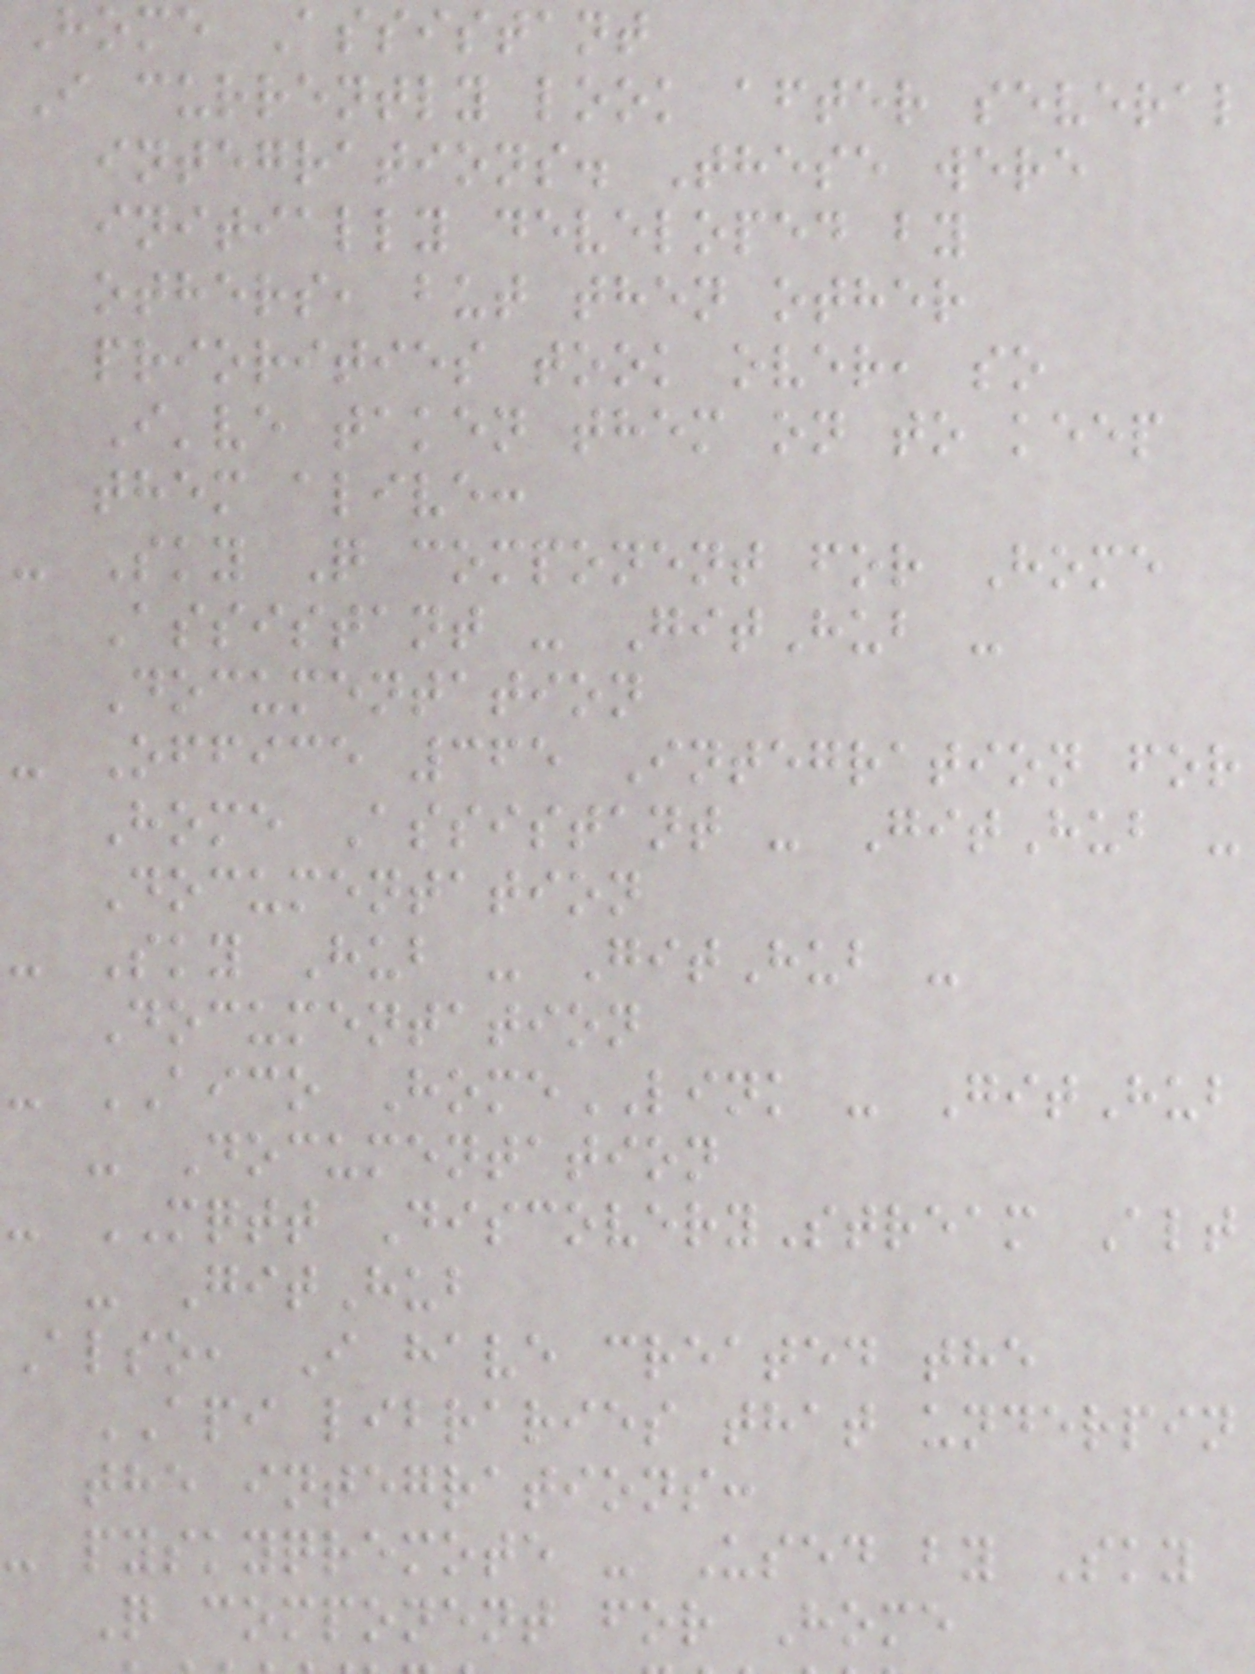Home Assistant
I currently look after several
integrations. These were
initially developed by
others, but then other
priorities took over, so
I've taken them on to keep
them alive:
- Sky Q component for Home
Assistant - GitHub -
Documentation
- Office 365 Integration for
Home Assistant - GitHub -
Documentation
- Sky Hub - GitHub -
Documentation
- AICO HomeLINK - GitHub
- Documentation
- MQTT DiscoveryStream Alt
- GitHub
Also, I have created the
API libraries that underpin
the integrations:
- pyskyqremote - Used by Sky
Q component for Home
